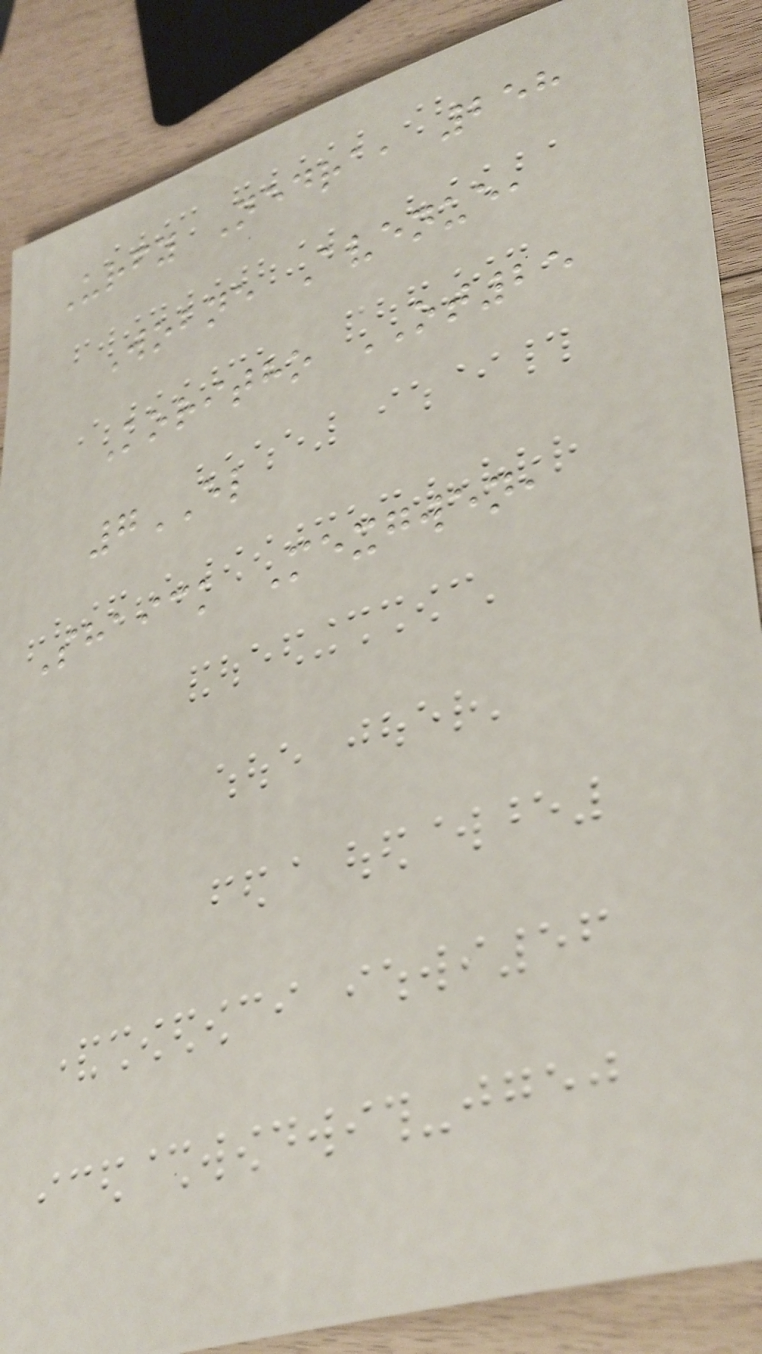Urfy Nedra, 258
Wobne Avenue,
Koritho OT25
7EL
Shaick Mexgwen,
